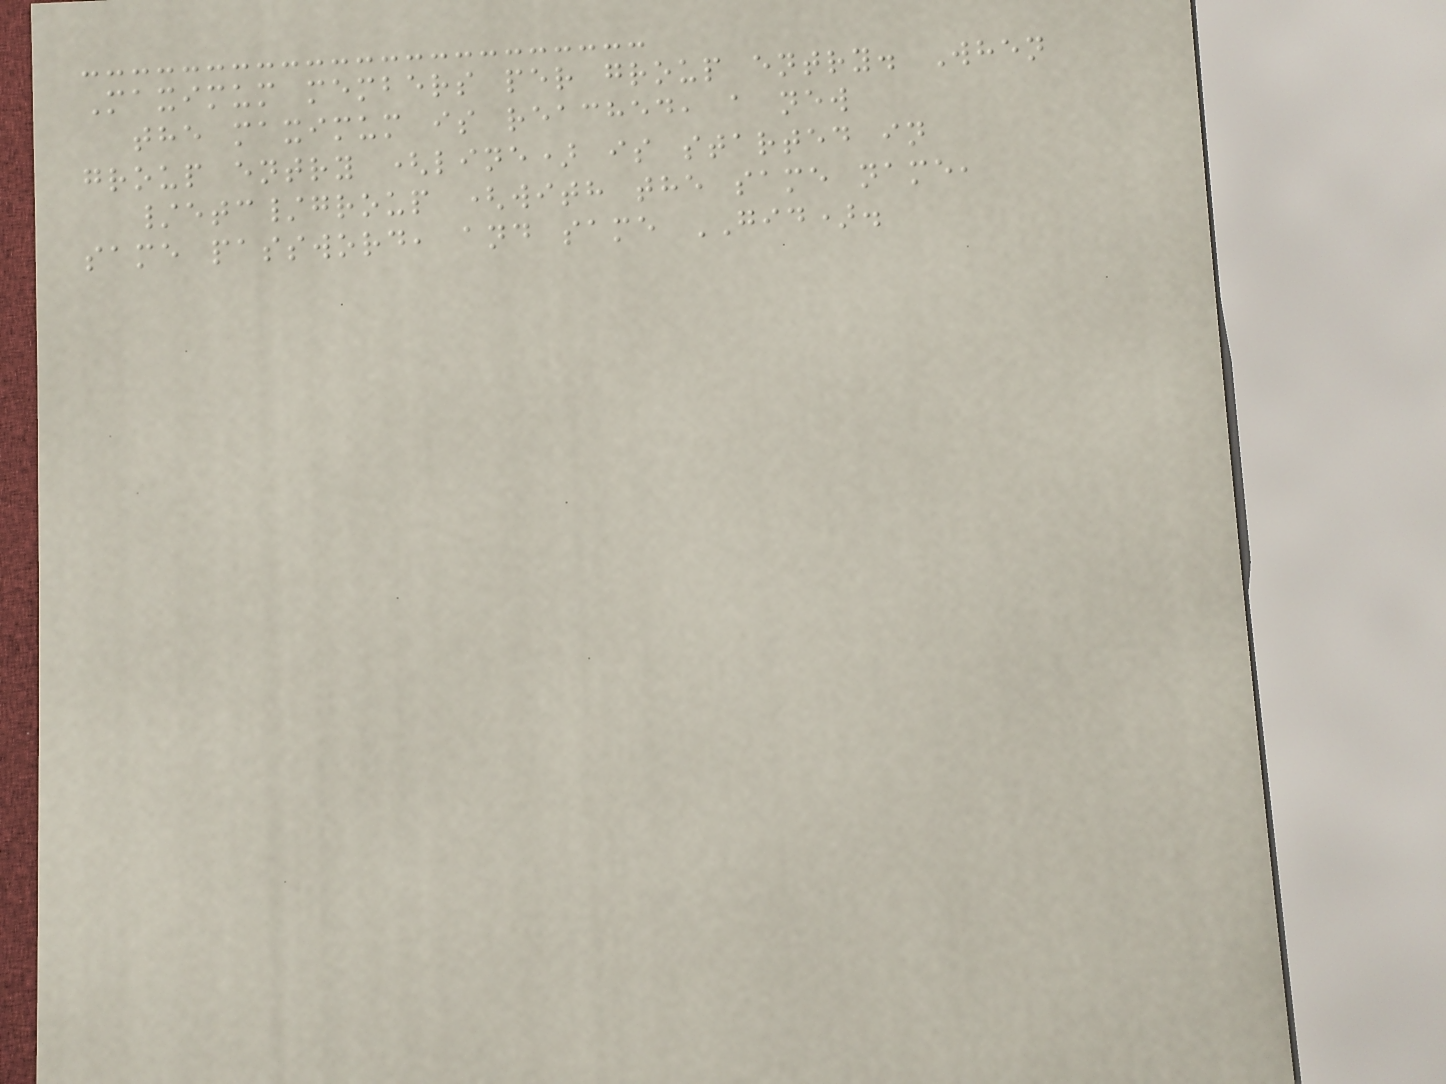Maximum members per group entry. When
the maximum is reached, a new
group entry (line) is started in
/etc/group (with the same name,
same password, and same GID).
